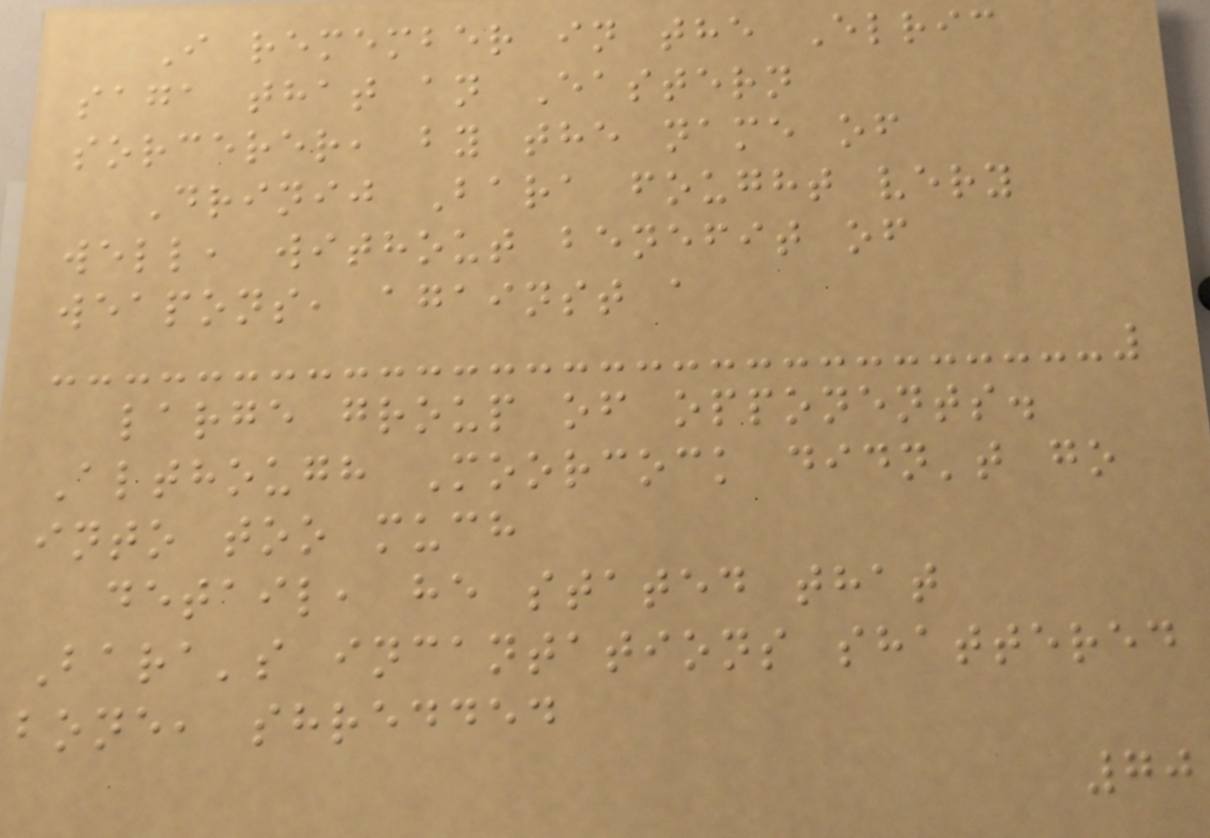I remember in the Elric
saga that an Eastern
sorcerer, by the name of
Drinij Bara fought very
well, without benefit of
weapons, against a
large group of opponents.
Although Moorcock didn't go
into too much
detail, he stated that
Bara's incantations shattered
bone, shredded
70
